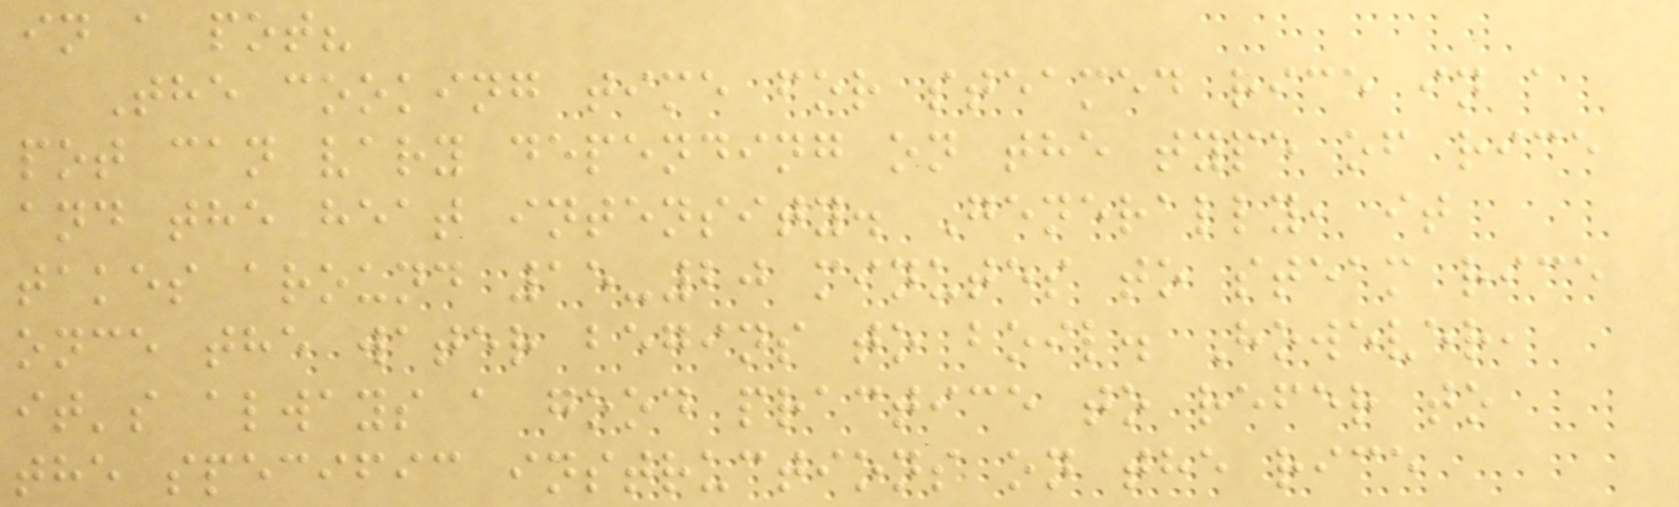in a pot?
The cooking time for steamed rice in a
pot can vary depending on the type of rice
and the heat intensity. Generally, it
takes around 15-20 minutes to steam rice
once the water begins to boil. However,
it's always a good practice to refer to
the specific instructions on the rice
